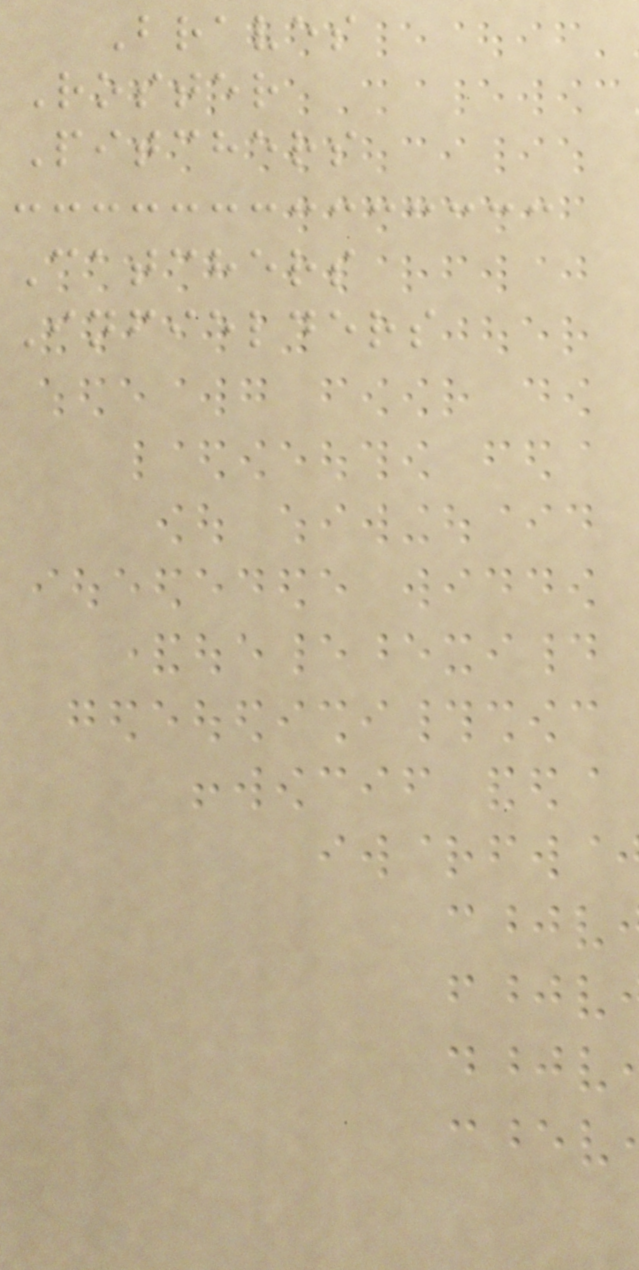Braves
Roster
Pitchers
Catchers
Infielders
